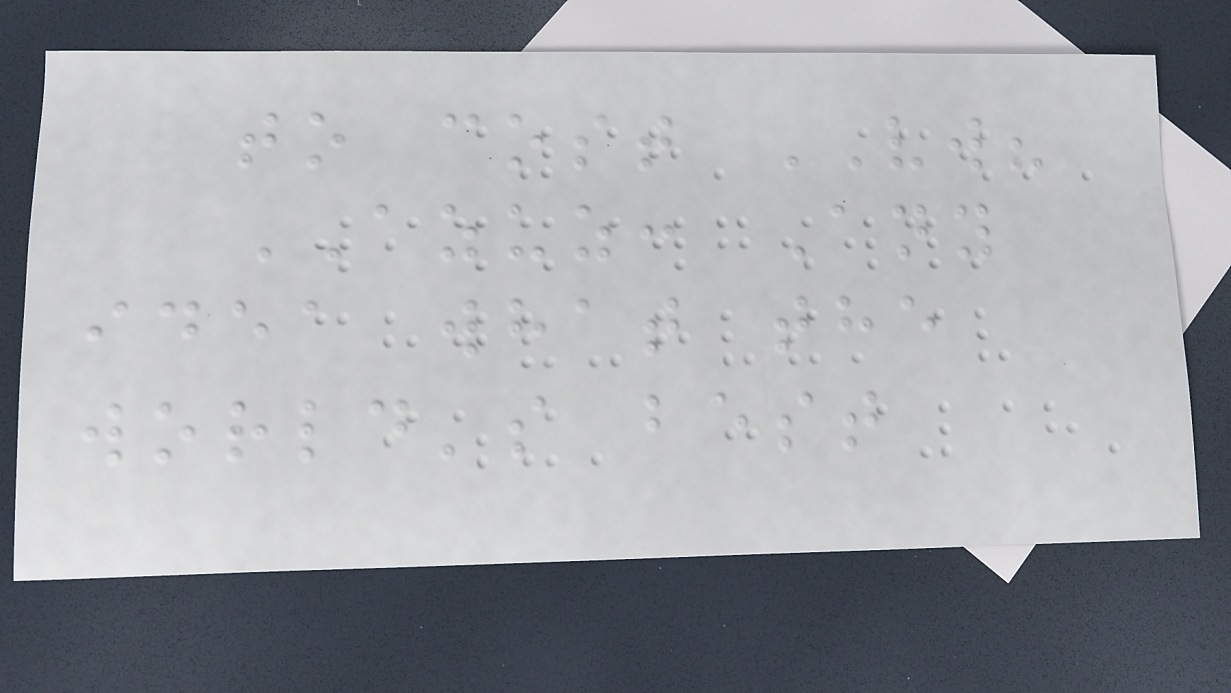to cost VW?
AZUZ: Any
idea what the
world's best
